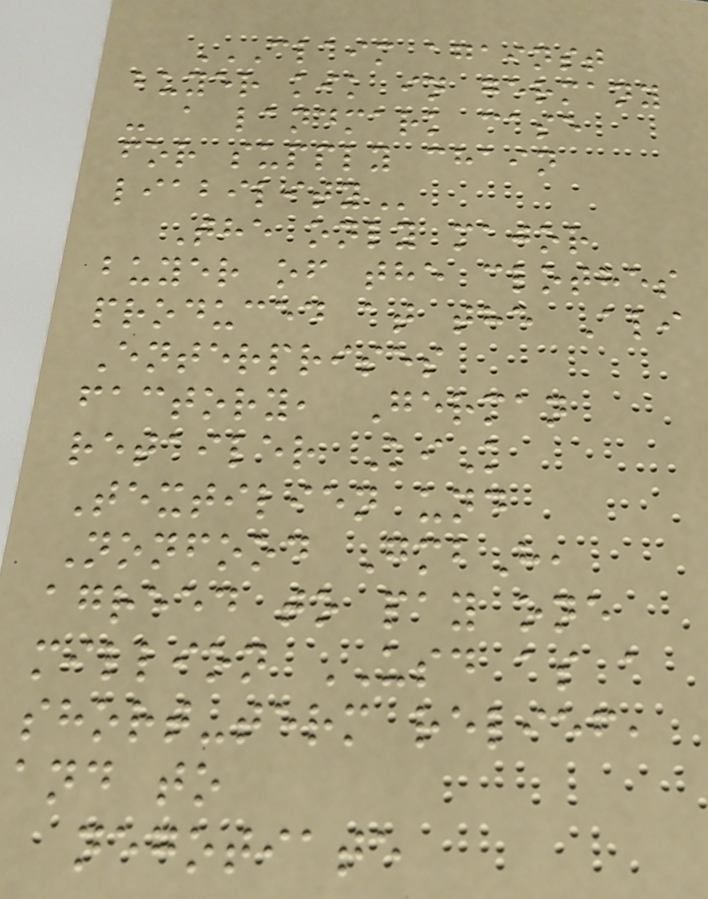CLAIM AGAINST
BUYER KIK IN GERMANY
- A LANDMARK CASE
FOR SUPPLY CHAIN
LIABILITY
The only major
buyer of the clothes
produced at the Ali
Enterprises
factory, German
retailer KiK
Textilien und
Nonfood GmbH,
agreed to pay one
million USD as a
short-term relief,
and to
negotiate
